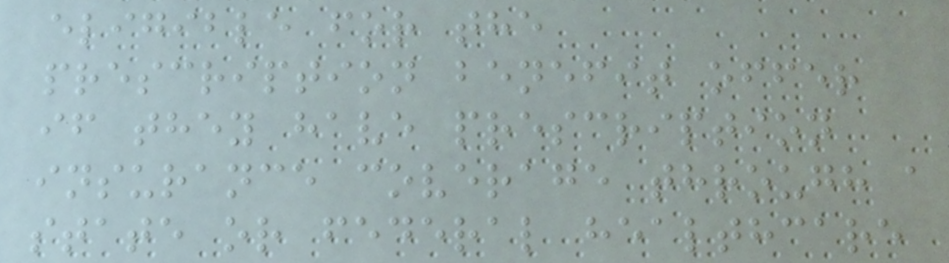eligible for the
prescription benefit offer
if they have prescription
insurance coverage through a
state or federal healthcare
